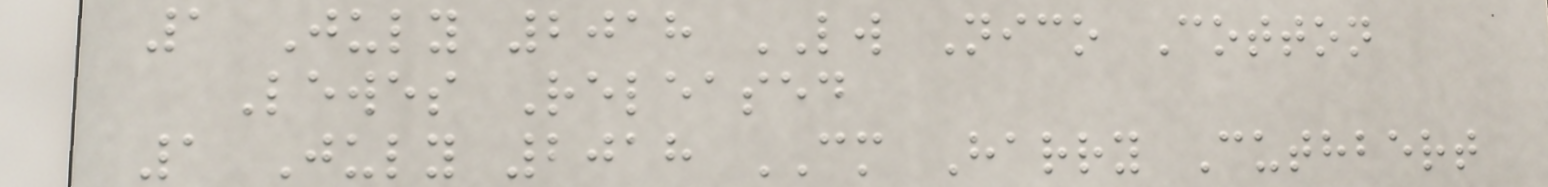1 July 2018 LW Nico Cotton
Lewes Released
1 July 2018 CM Harry Cuthbert
